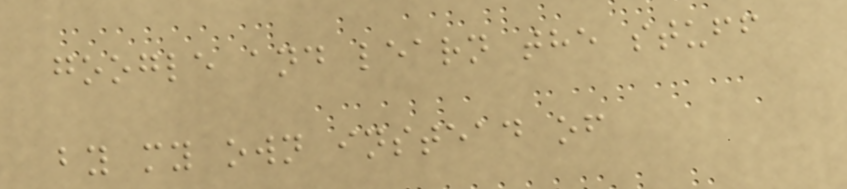google and learn the stuff
by my own instead of
